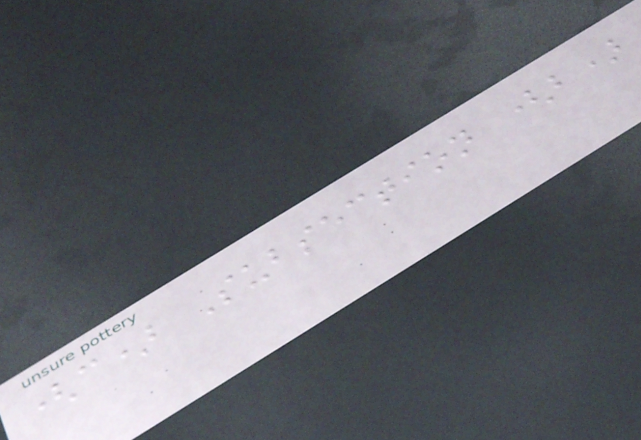(c) Subsection (b)
